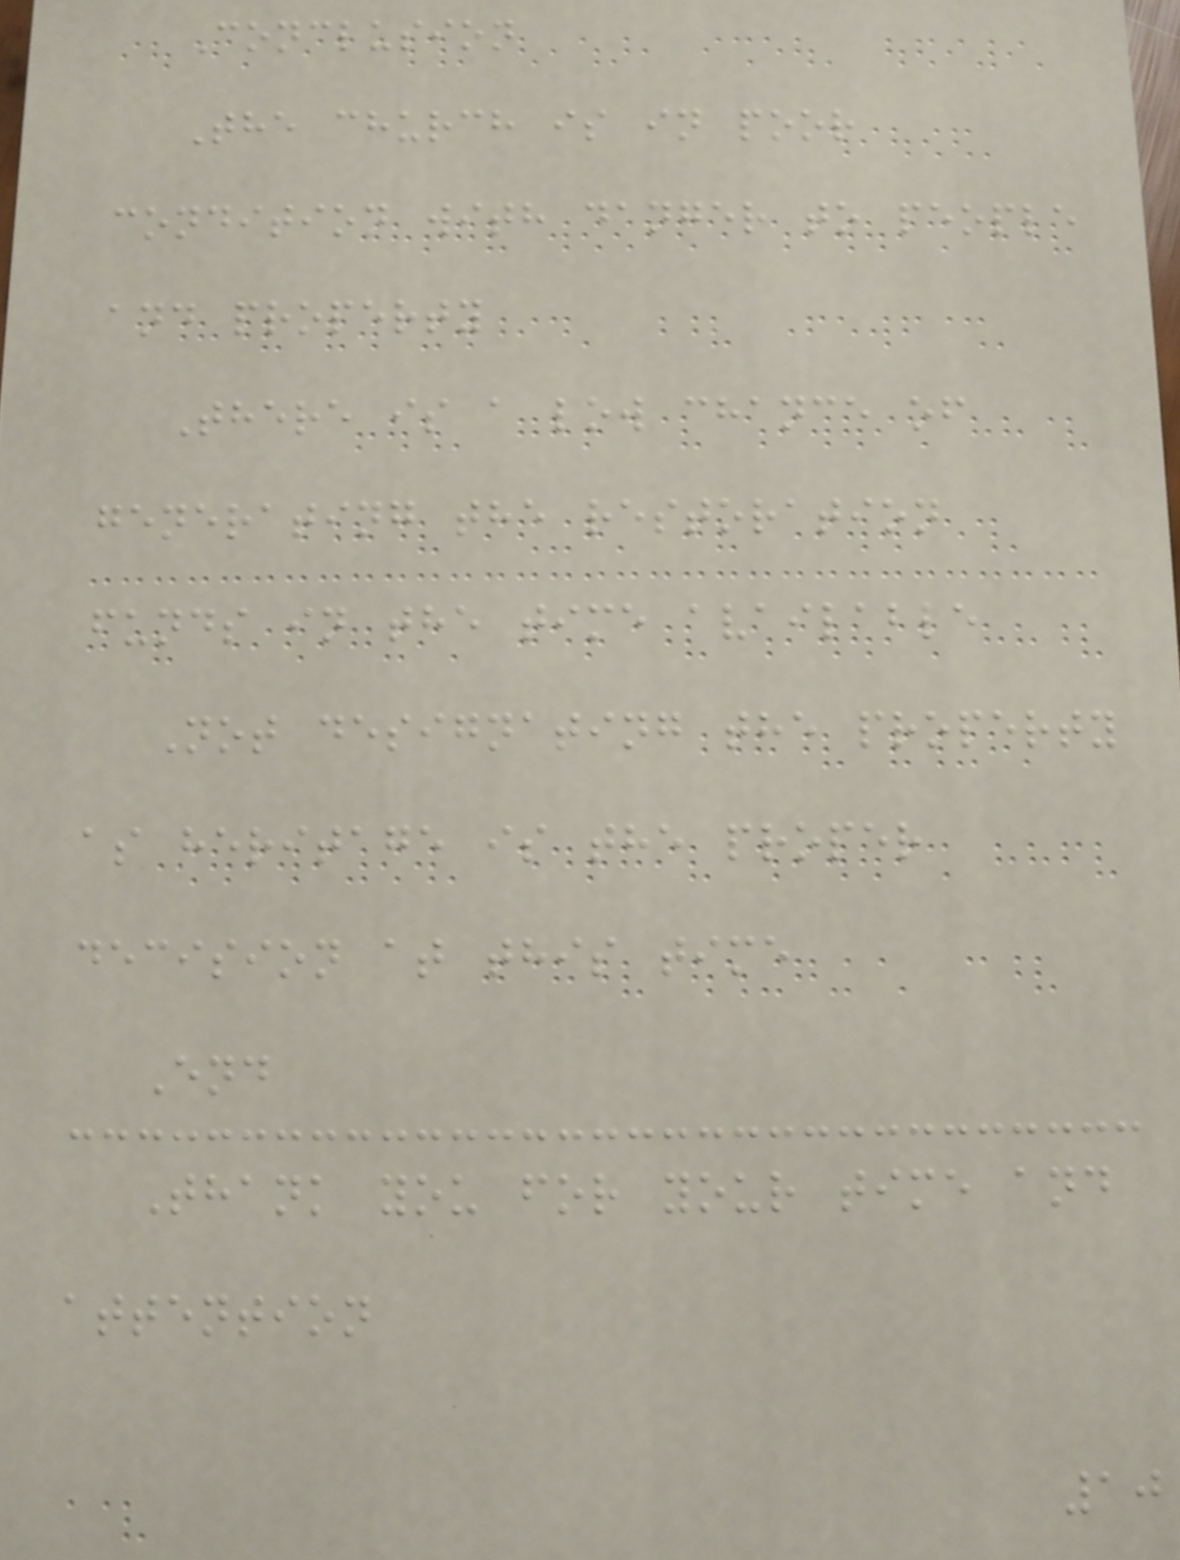Conclusion
The church is in poor
condition with danger to people
and property
There is a low chance of
generating the restoration
funds in the time available
Not designating the property
as heritage is the proper
decision at this time
End
Thank you for your time and
attention
10
